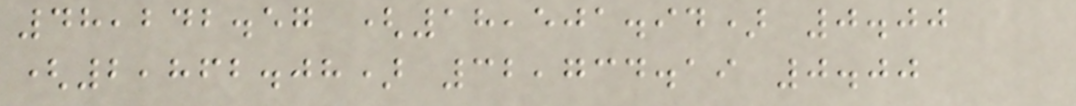48,242.57 (18,501.94) 0.00
(2,862.08) 32,734.19 0.00
